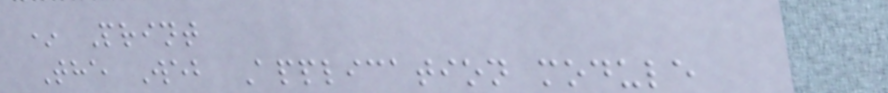* Print
The Web Application module
